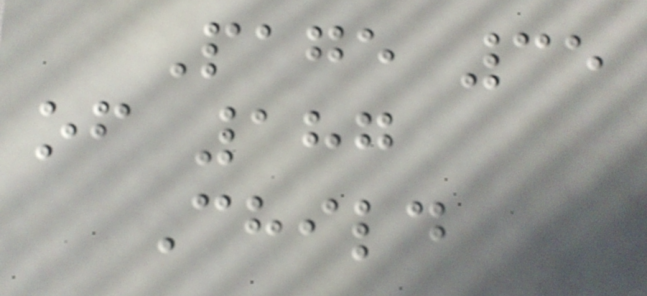Page 35
of 187
Child
